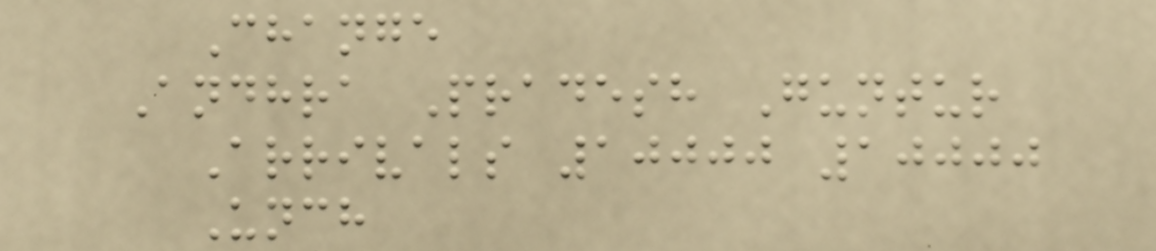Change
Andhra Pradesh Guntur
Arrivals 10000 10000
Unch
